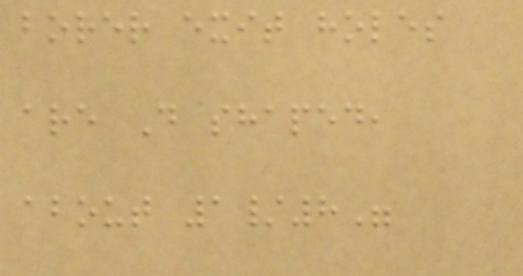borer exit holes
are D shaped,
about 1/8"
